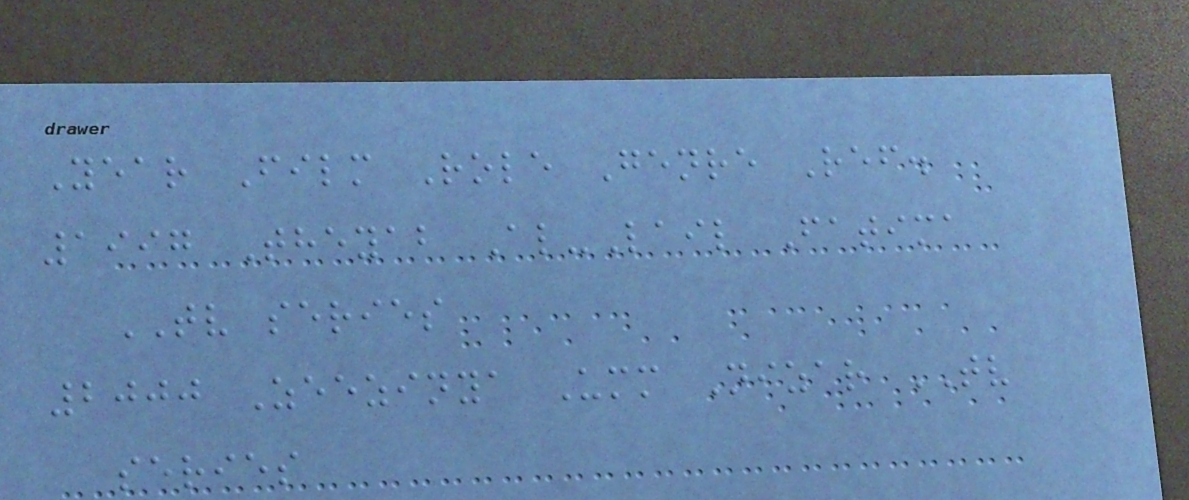Year Film Role Genre Ref.
1997 Theyab Al-Lail Fatima
TV series
2000 Zeezinya Umm Nizar TV
series
